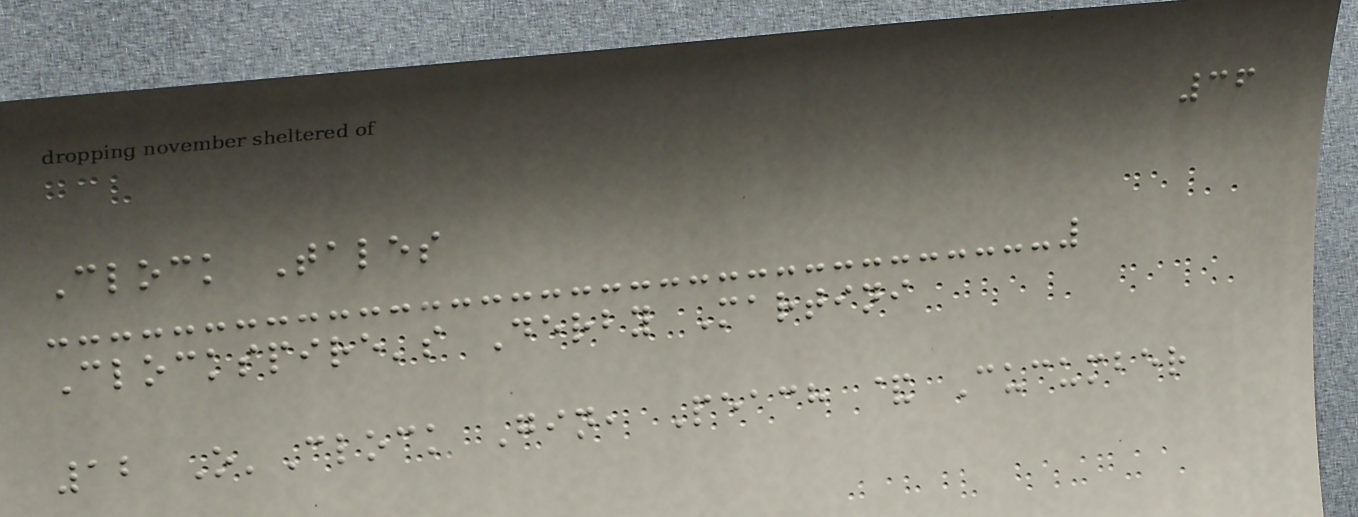36
Clock Tales
Clockspire's Derby Martini
12 O'Clock Gin, Peach & Cucumber
